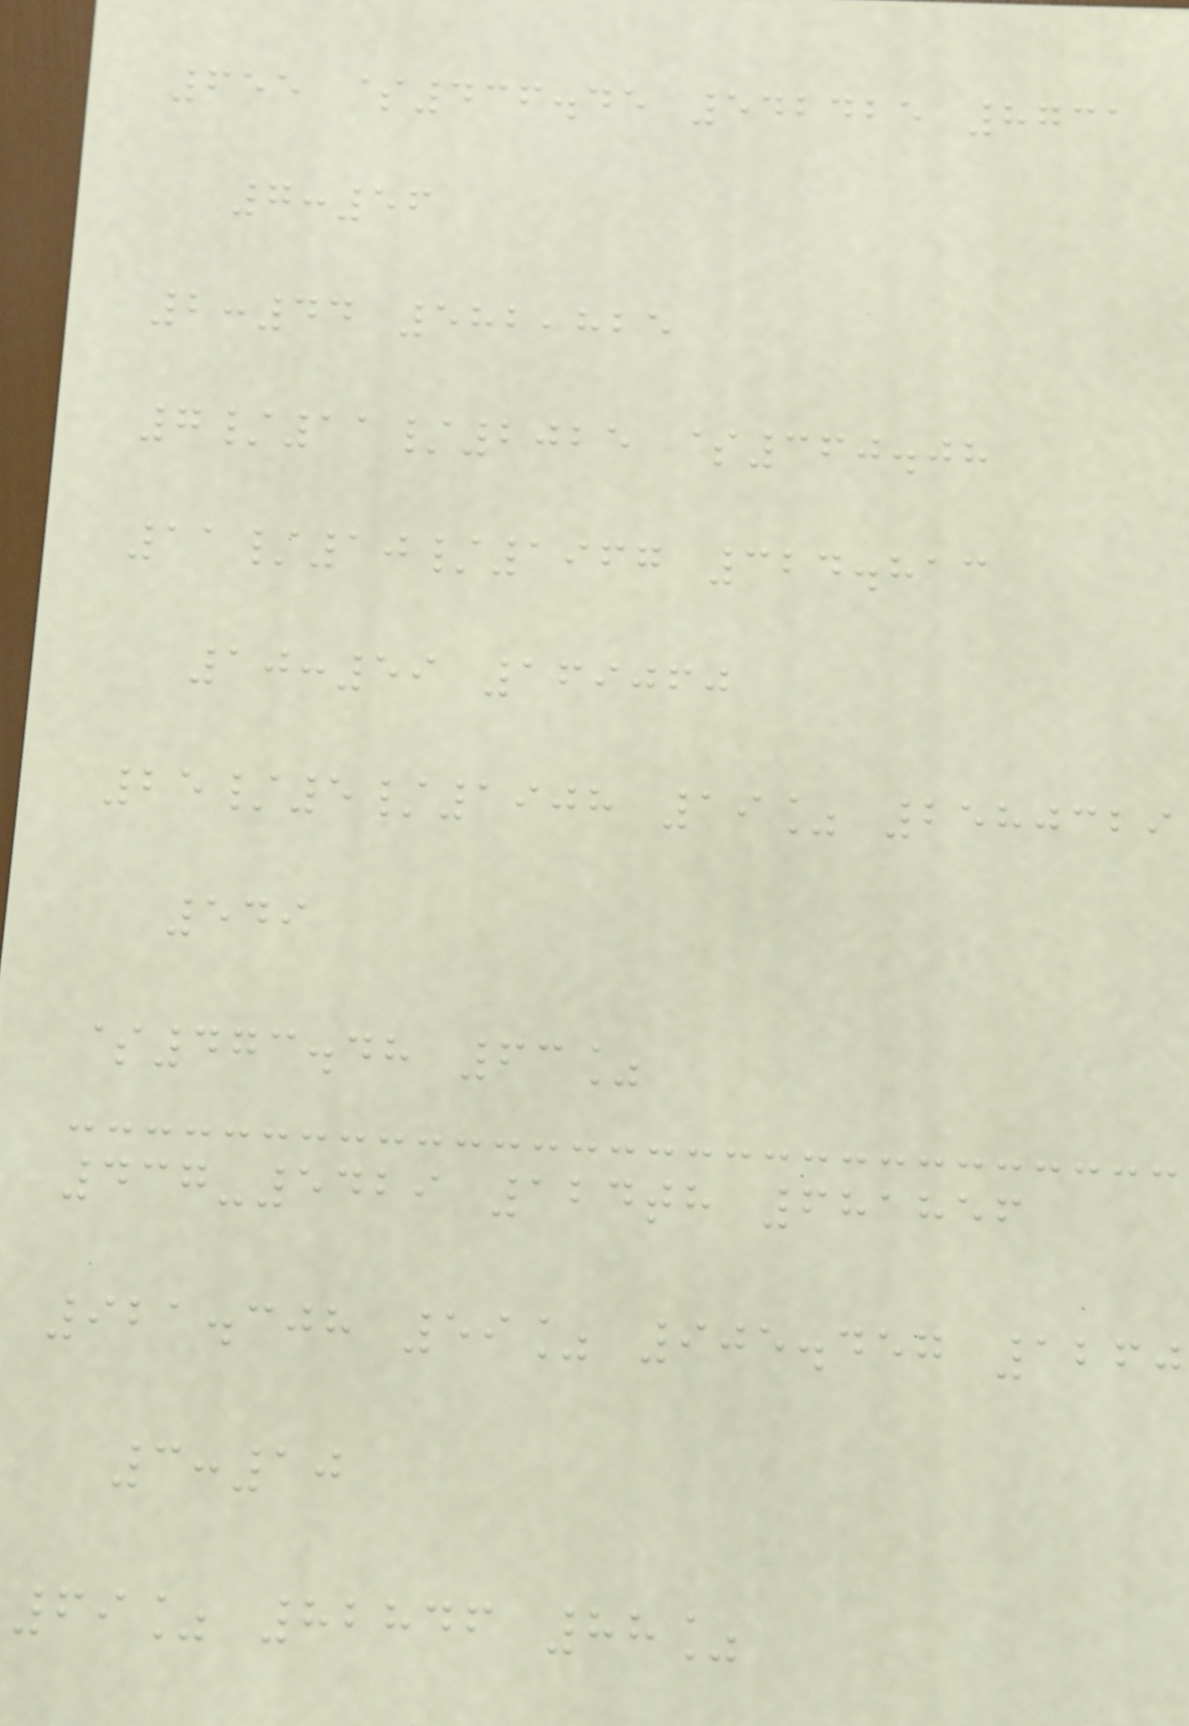655 $436.45 542425 8731
7:56
2:44 582,825
7/11/2025 $360.08
11/10/1967 324.813
10:59 169060
25/5/1908 19% 2580329
549
$473.48 63%
437-5429 124th 681856
921.308 59% 905.457 1260
3:10
69% 82846 88%
